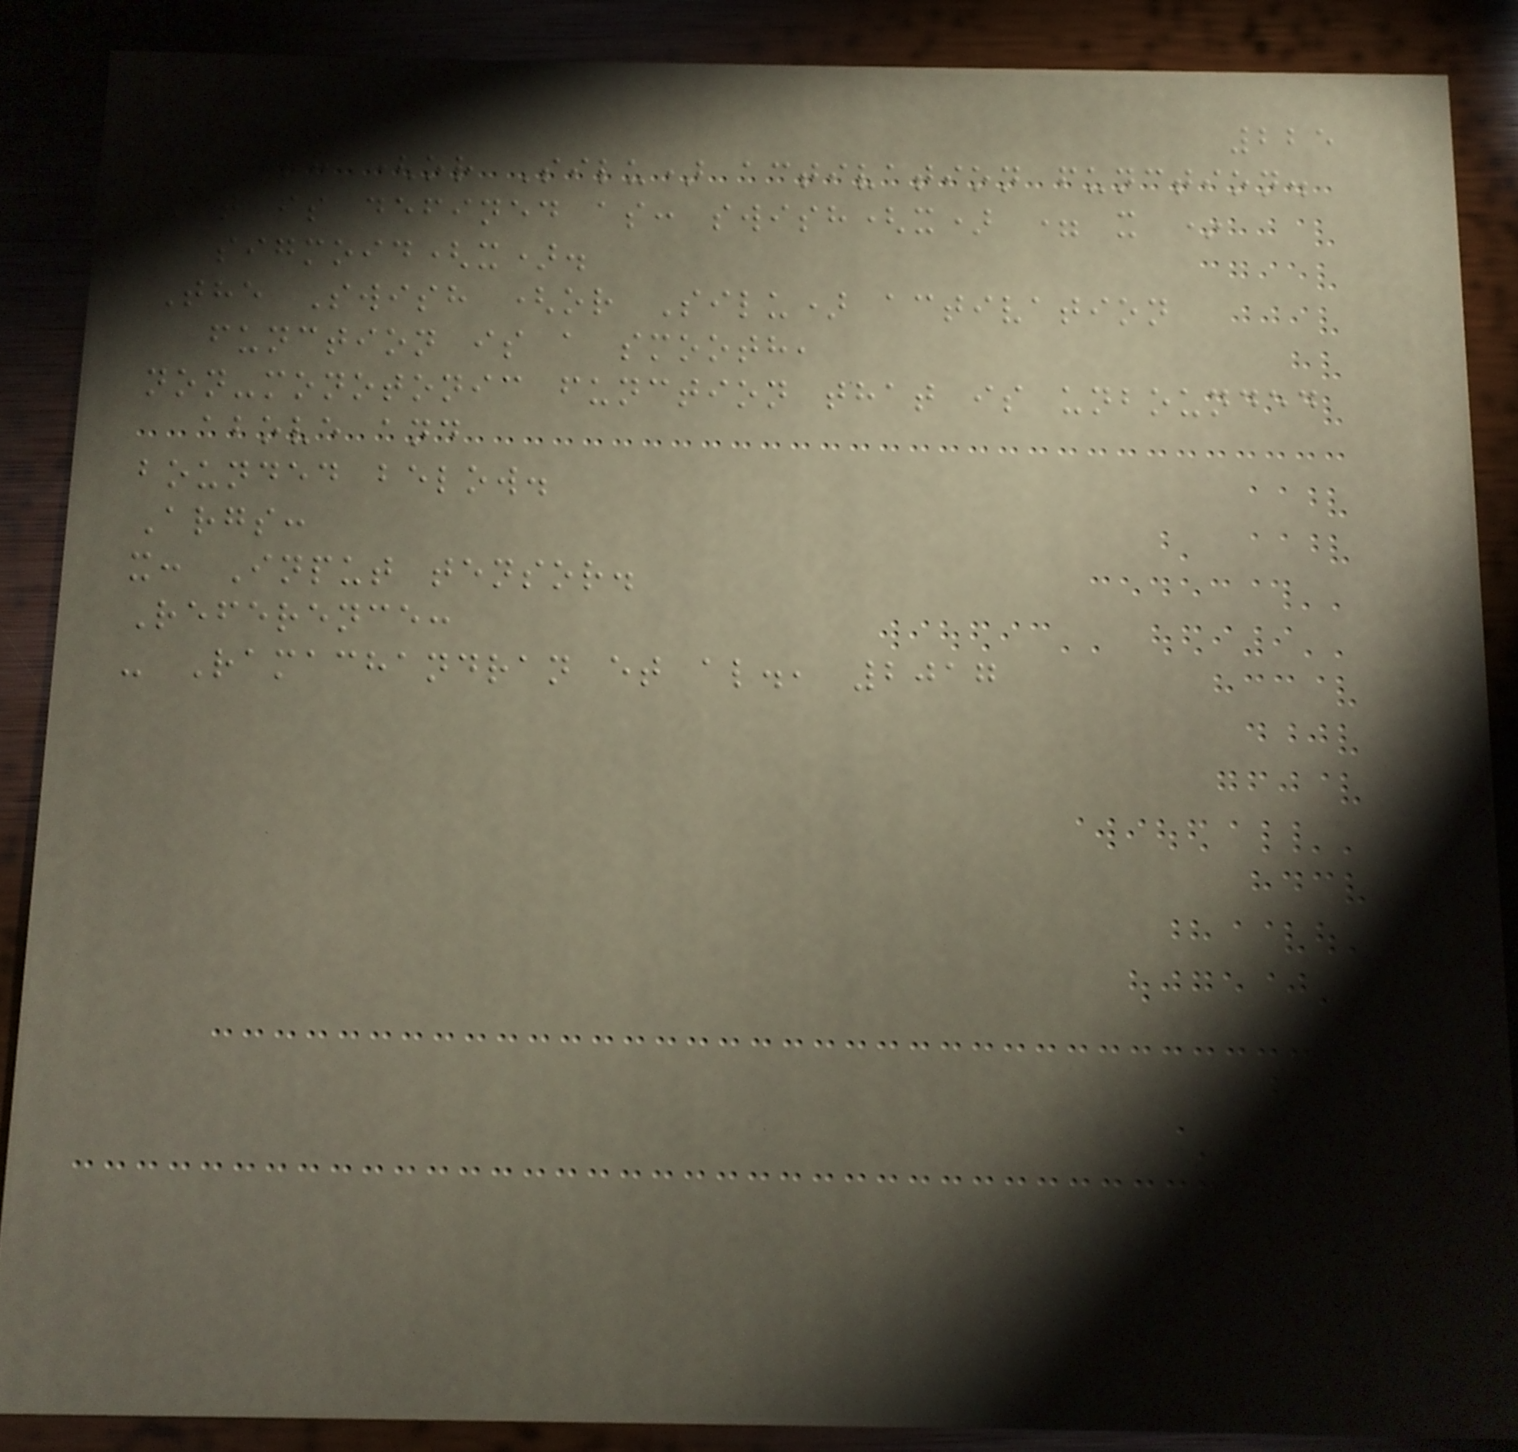225
Swish (or Silu) activation function.
It is defined as: swish(x) = x *
sigmoid(x).
The Swish (or Silu) activation
function is a smooth,
non-monotonic function that is unbounded
above and
bounded below.
Args:
x: Input tensor.
Reference:
- Ramachandran et al., 2017
